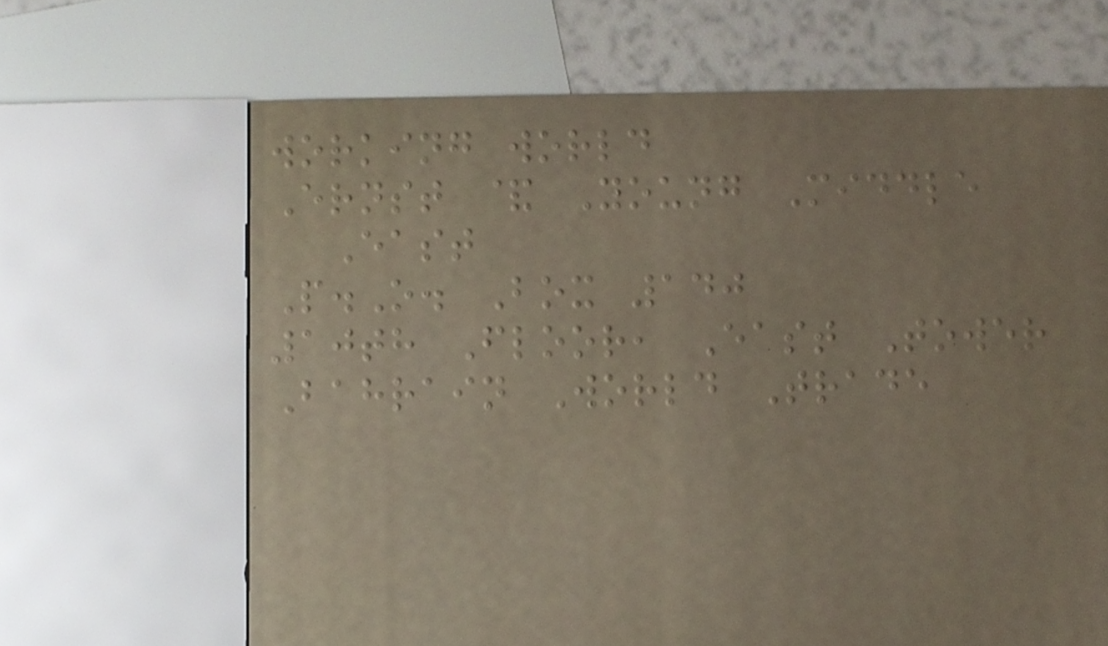working world
Ernst & Young Middle
East
P.O. Box 140
10th Floor, East Tower
Bahrain World Trade
